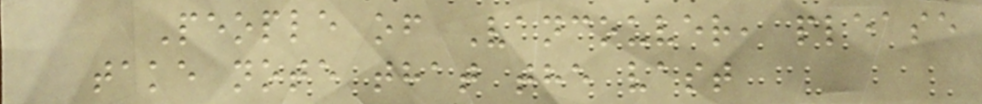People of Vancouver, please
take note that the vast
